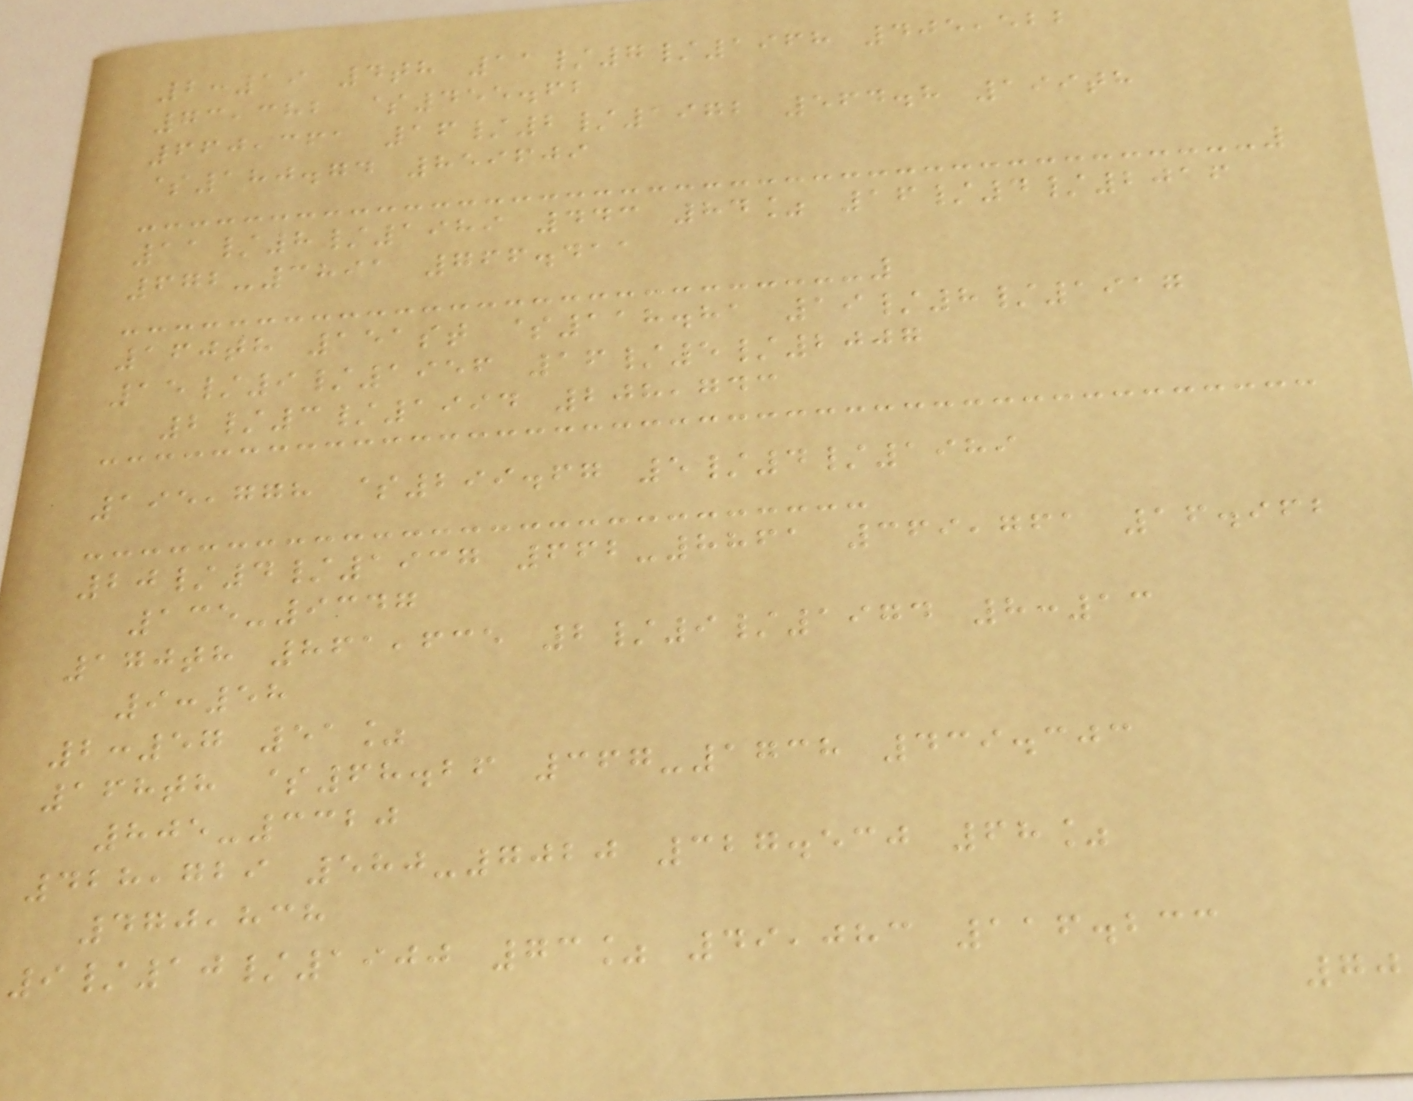2:19 4th 11/7/1968 405,522
73,382 $455.62
660,361 16/2/1972 564.8 199th
$180.74 859609
11/8/1989 443 84% 16/4/2016
672-3891 766.411
160th 151st $118.81 19/8/1917
15/9/1956 16/5/2007
2/3/1994 208,743
195,778 $299.67 5/4/1989
20/4/1937 662-8861 369,761 16.962
135-9347
170th 861,635 2/9/1974 8:13
9:58
2:57 51%
168th $68.26 367-1738 439.303
805-3320
428,729 580-7020 327.530 68%
470,838
9/10/1900 73% 49,083 116.233
70
